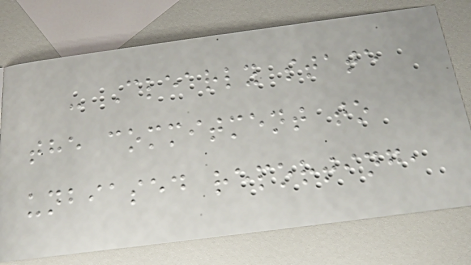- Clearly state
the commitment to
unbiased reporting,
